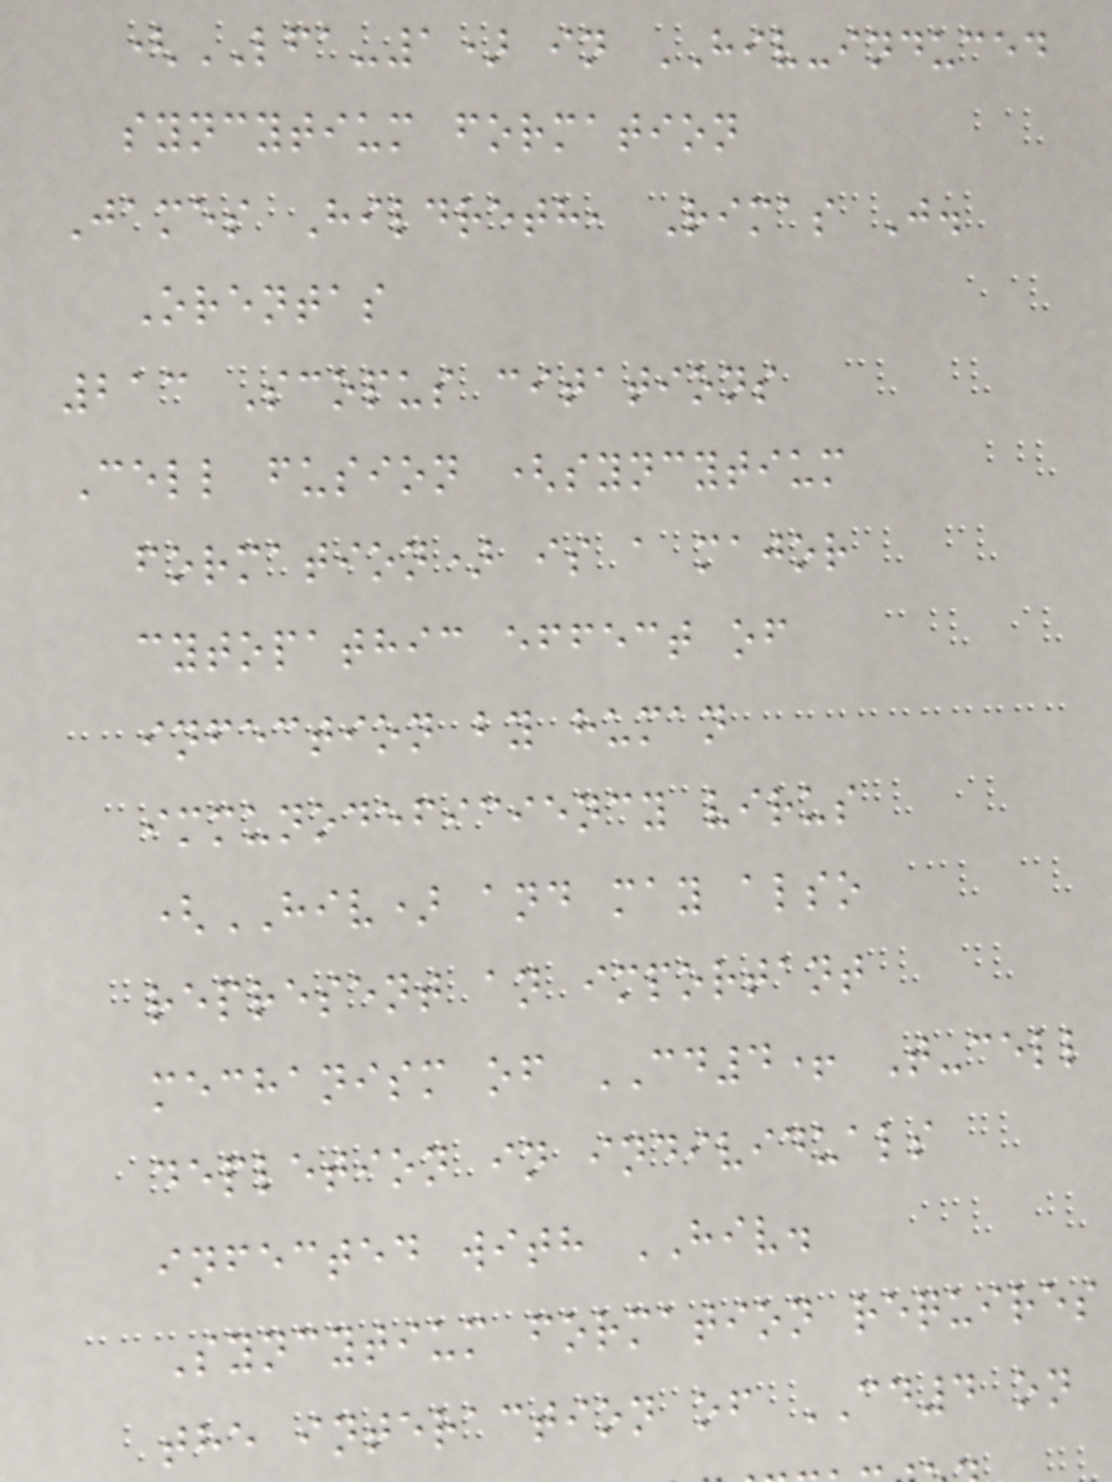(LFA-1) in HIV-induced
syncytium formation
James Hildreth, Rimas J.
Orentas
213 Scopus citations
Cell fusion (syncytium
formation) is a major
cytopathic effect of
infection by human
immunodeficiency virus
(HIV) and may also
represent an important
mechanism of CD4+ T-cell
depletion in individuals
infected with HIV.
Syncytium formation requires
the interaction of CD4 on
